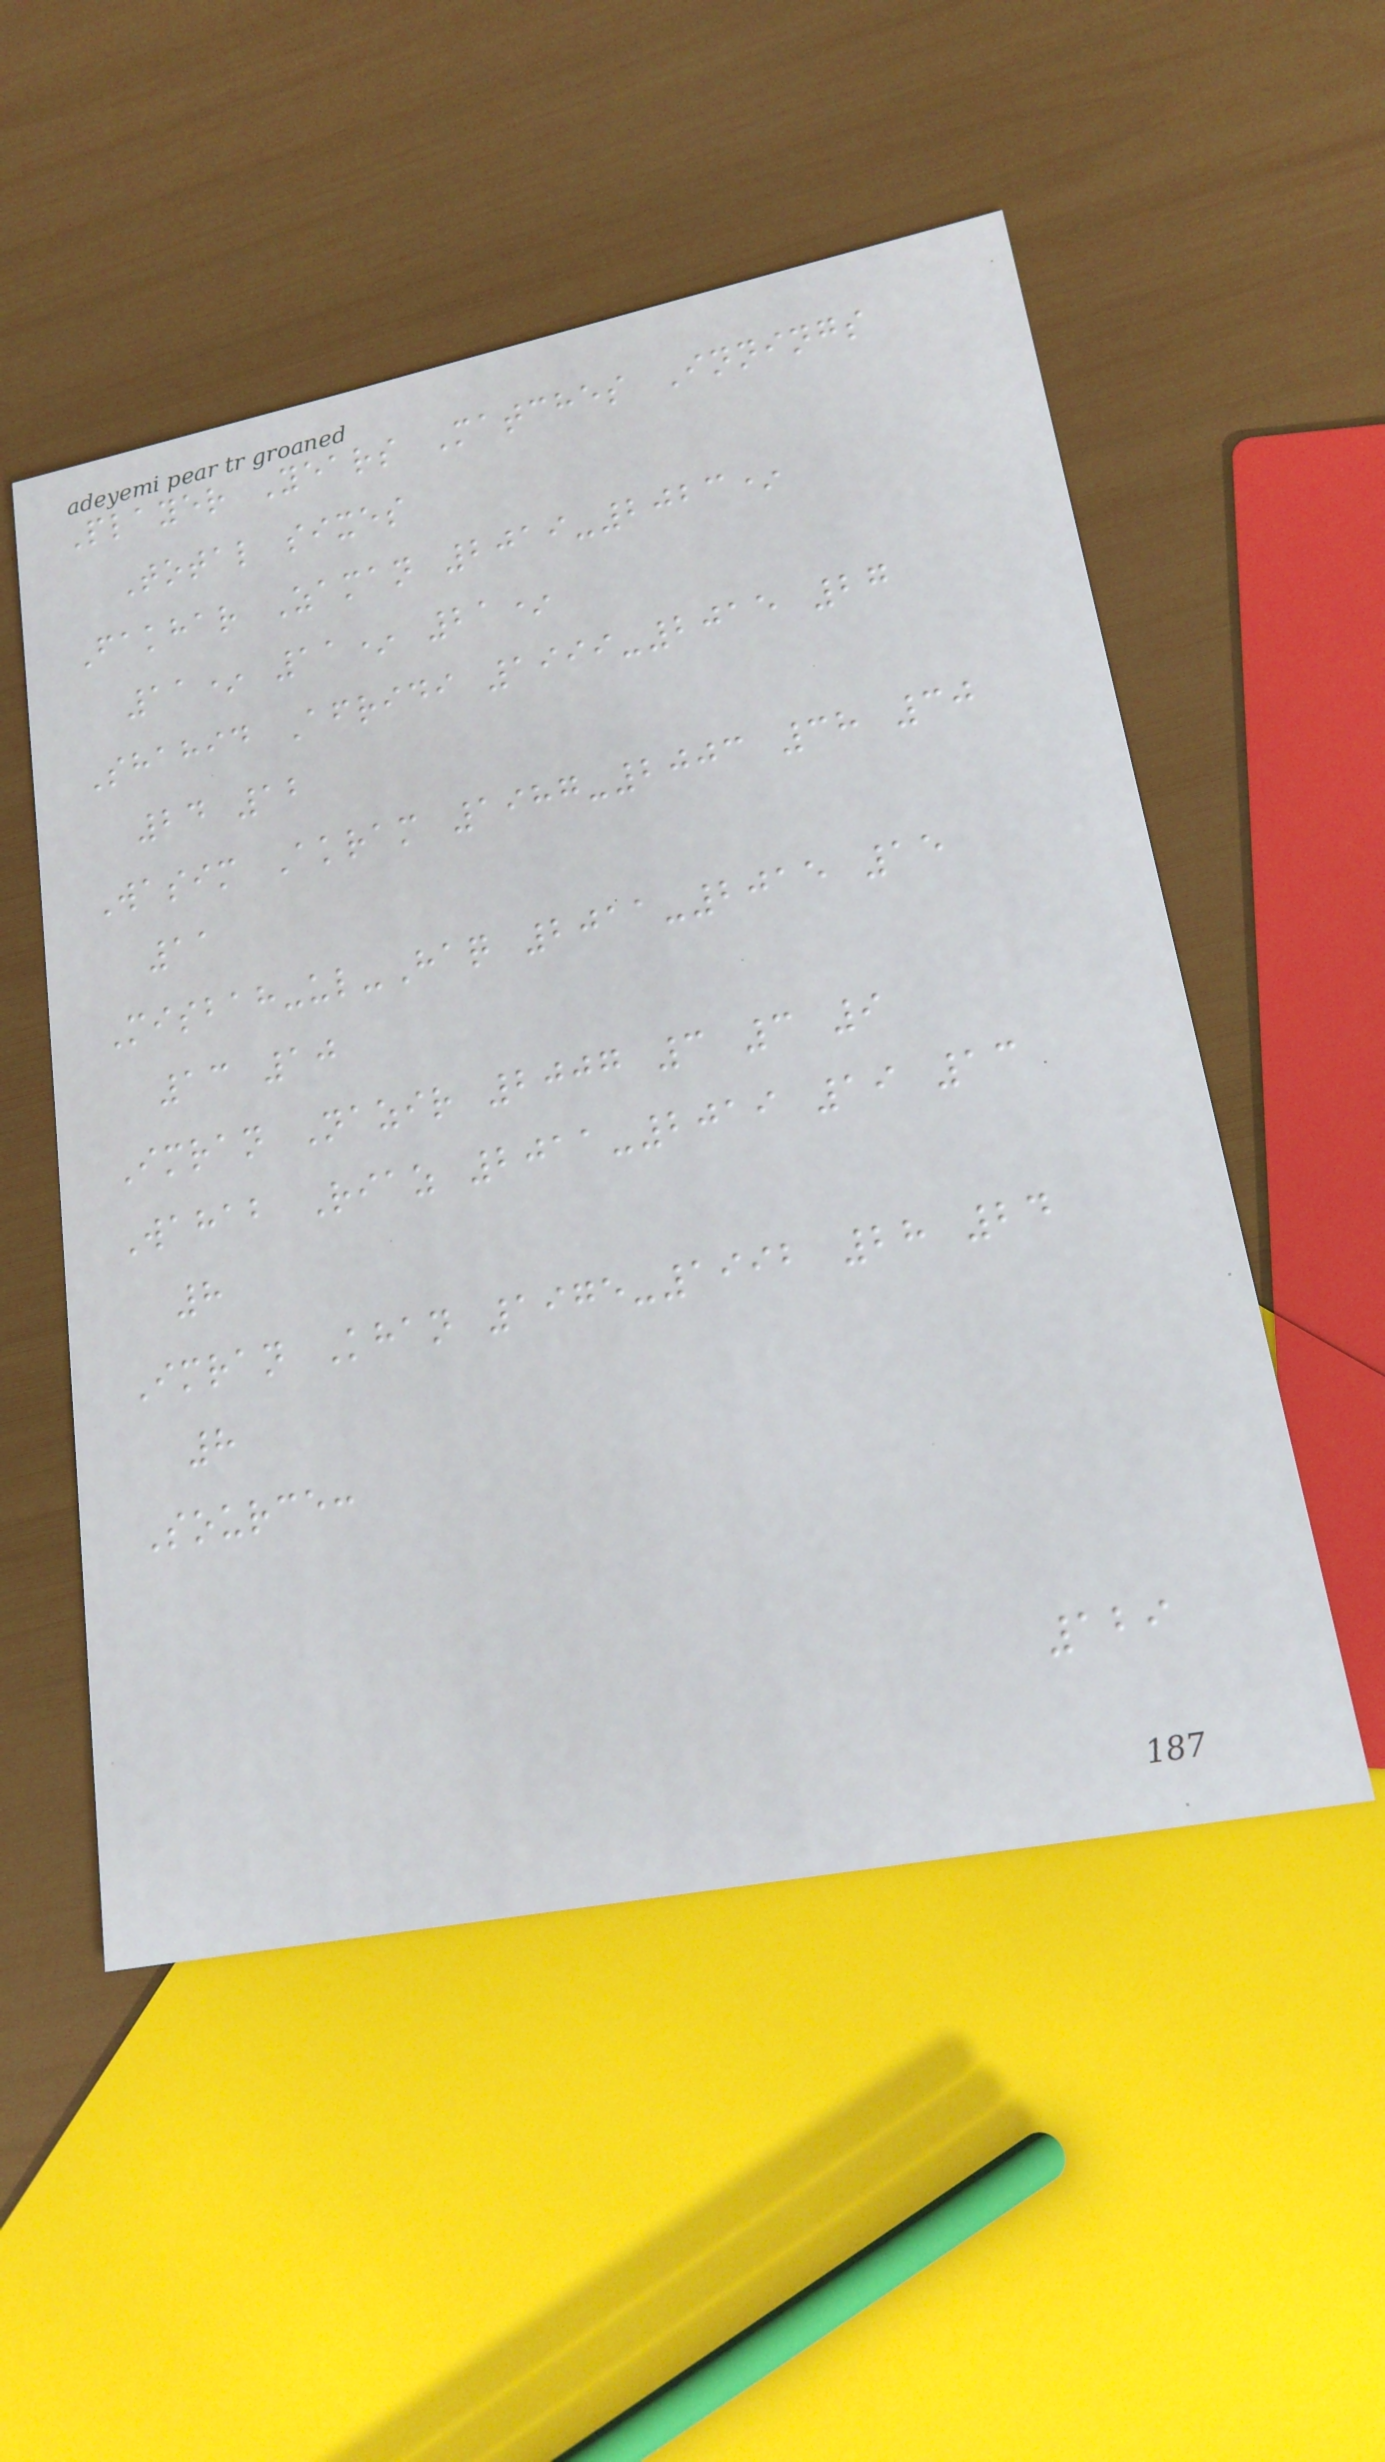Player Years Matches Innings
Total sixes
Fakhar Zaman 2019-2023*
11* 11* 21*
Shahid Afridi 1999-2015 27
24 12
Wasim Akram 1987-2003 38 30
11
Misbah-ul-Haq 2011-2015 15
13 10
Imran Nazir 2007 3 3 9
Wahab Riaz 2011-2019 19 13
8
Imran Khan 1975-1992 28 24
8
Source:
129
